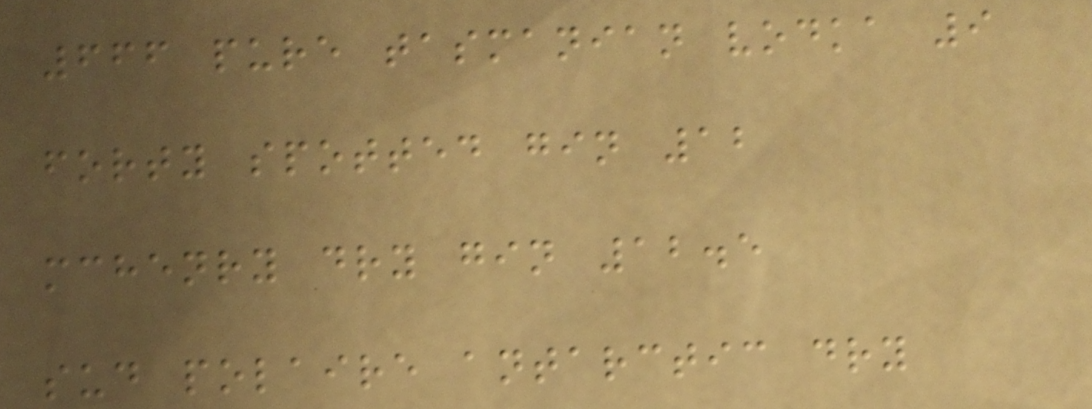666 pure tasmanian vodka 9
forty spotted gin 12
mchenry dry gin 12.5
sud polaire antarctic dry
